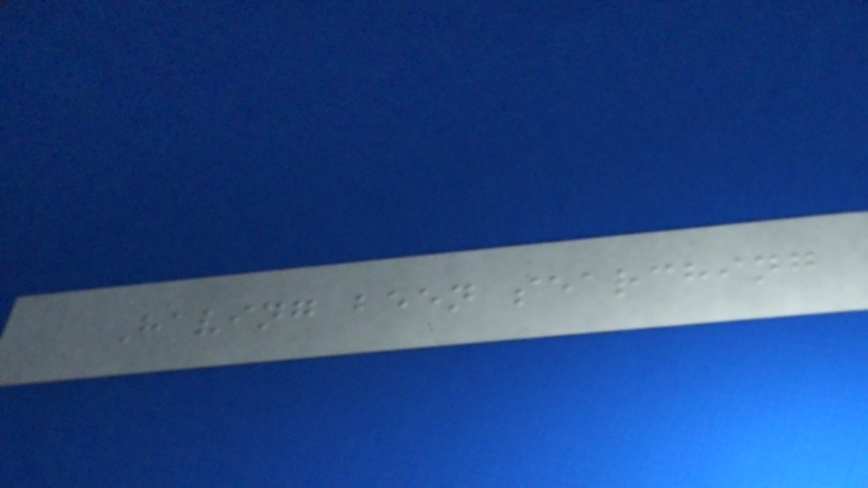Having been searching
